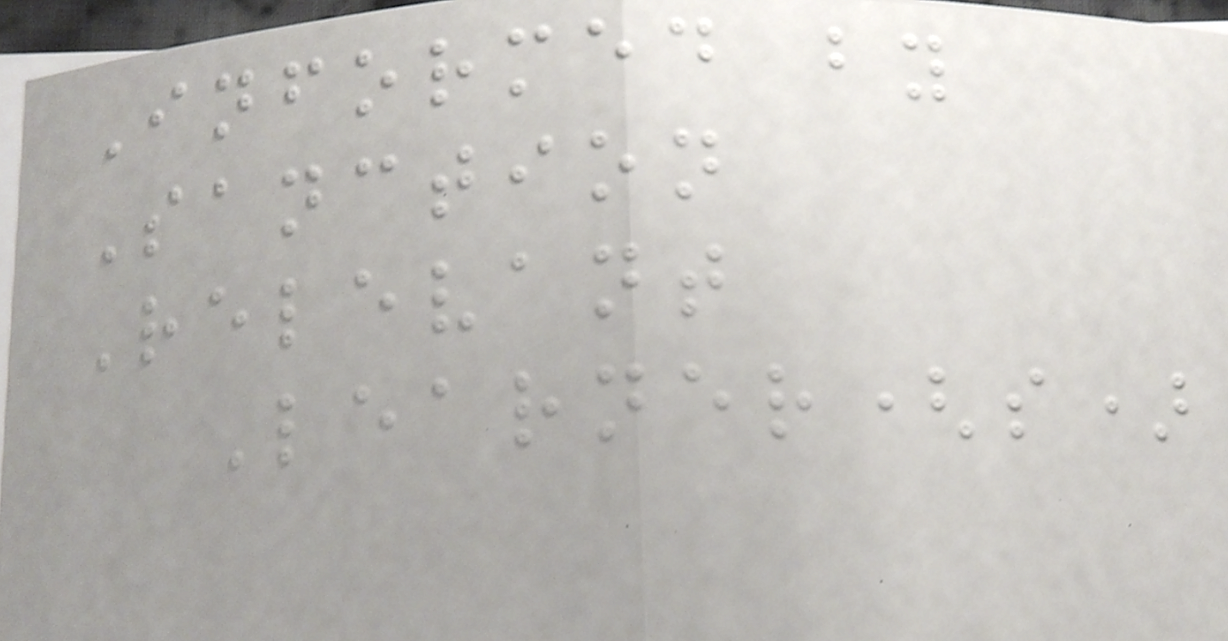Informed by
Sanction
Relevant
Learner(s)
